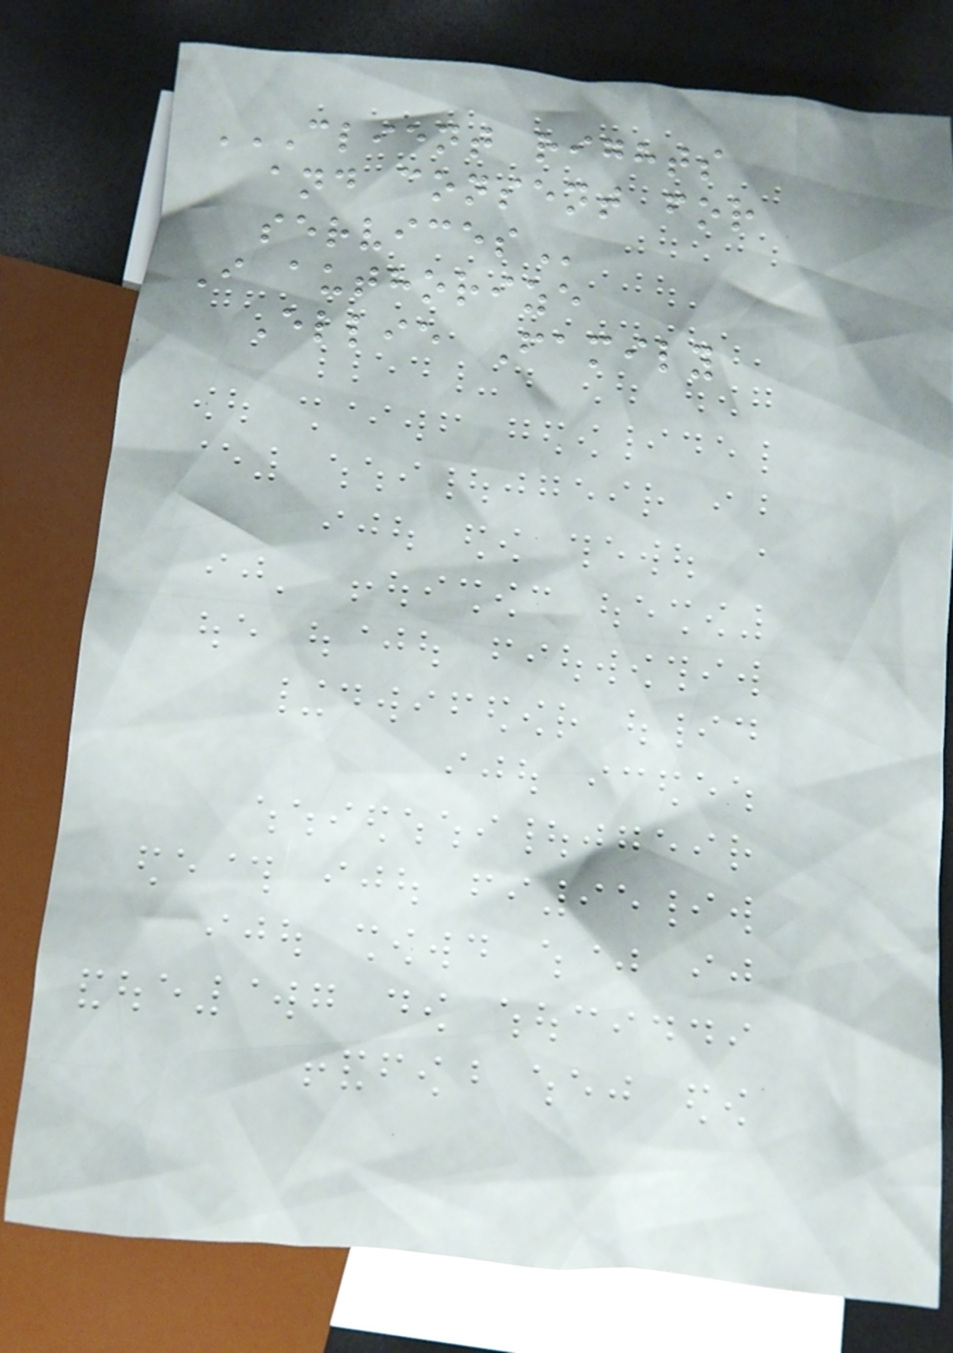CLIENT RIGHTS
AND CONSENT FOR
SERVICES
I authorize
Ellie Family
